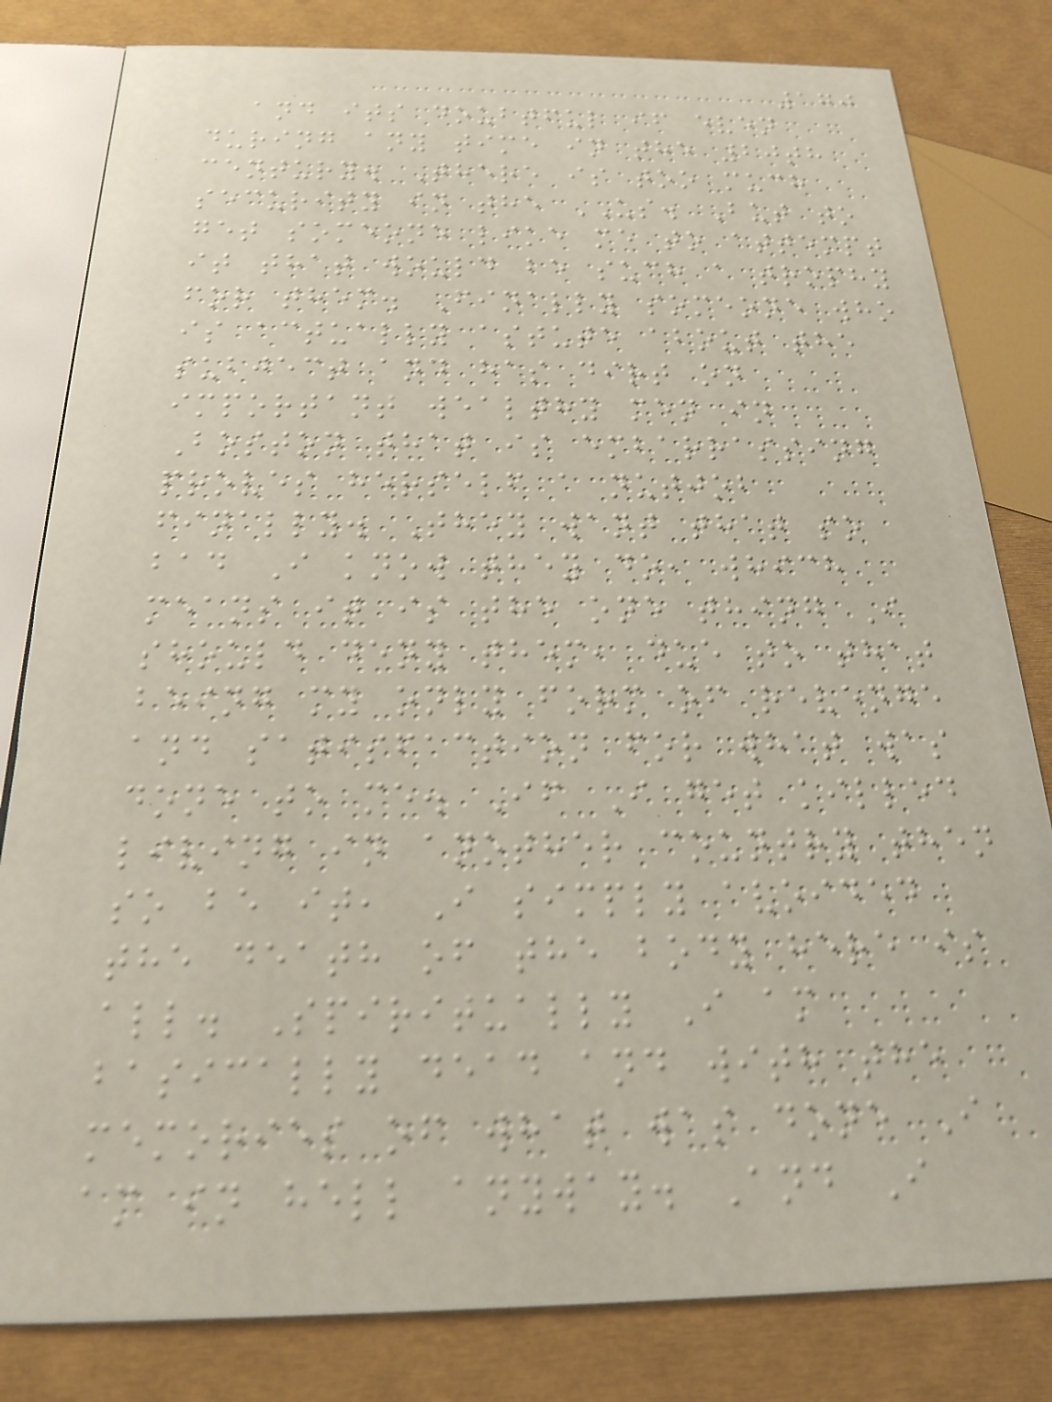170
and its doubtful if even
during any time in the 20th
century. There is too much
security in the US. But to
get someone like me to attempt
it that would be such a trophy
for them. Finally someone who
is actually astute about the
subject and has dirt on
important wealthy men in
Boston that is embarrassing
proves herself a nutjob
finally. They want that so
bad I know they do, which
means it is the one thing I
should deny them, due to that
being my only form of revenge
and satisfaction for what was
done to me. If I get killed
living in another country then
so be it, I simply avoided
the death of the body here is
all. Spiritually I am
basically dead and with the
memories of what was done I
am in hell anyway. And I
